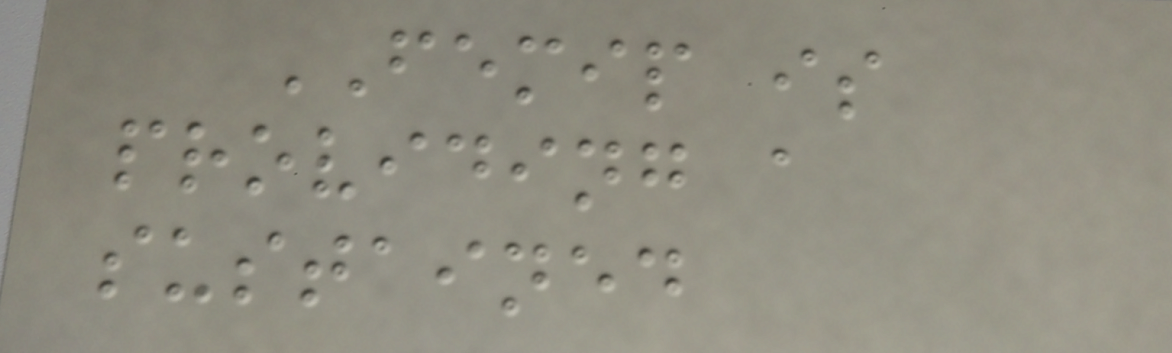FEMIP is
providing a
sustained
